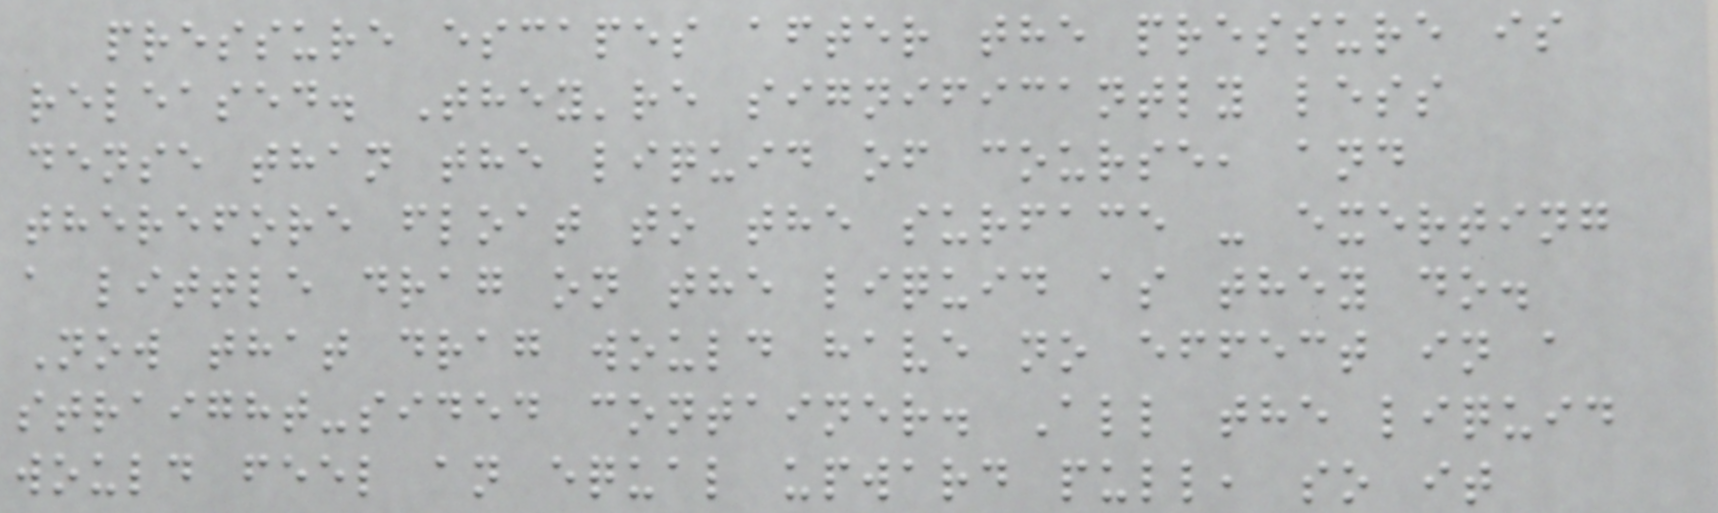pressure escapes after the pressure is
released. They're significantly less
dense than the liquid of course, and
therefore float to the surface - exerting
a little drag on the liquid as they do.
Now that drag would have no effect in a
straight-sided container. All the liquid
would feel an equal upward pull, so it
